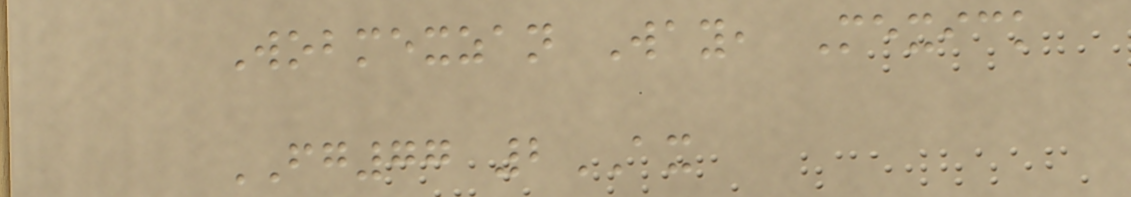Wobmexzan Way, Mexick
FG77 2AX
